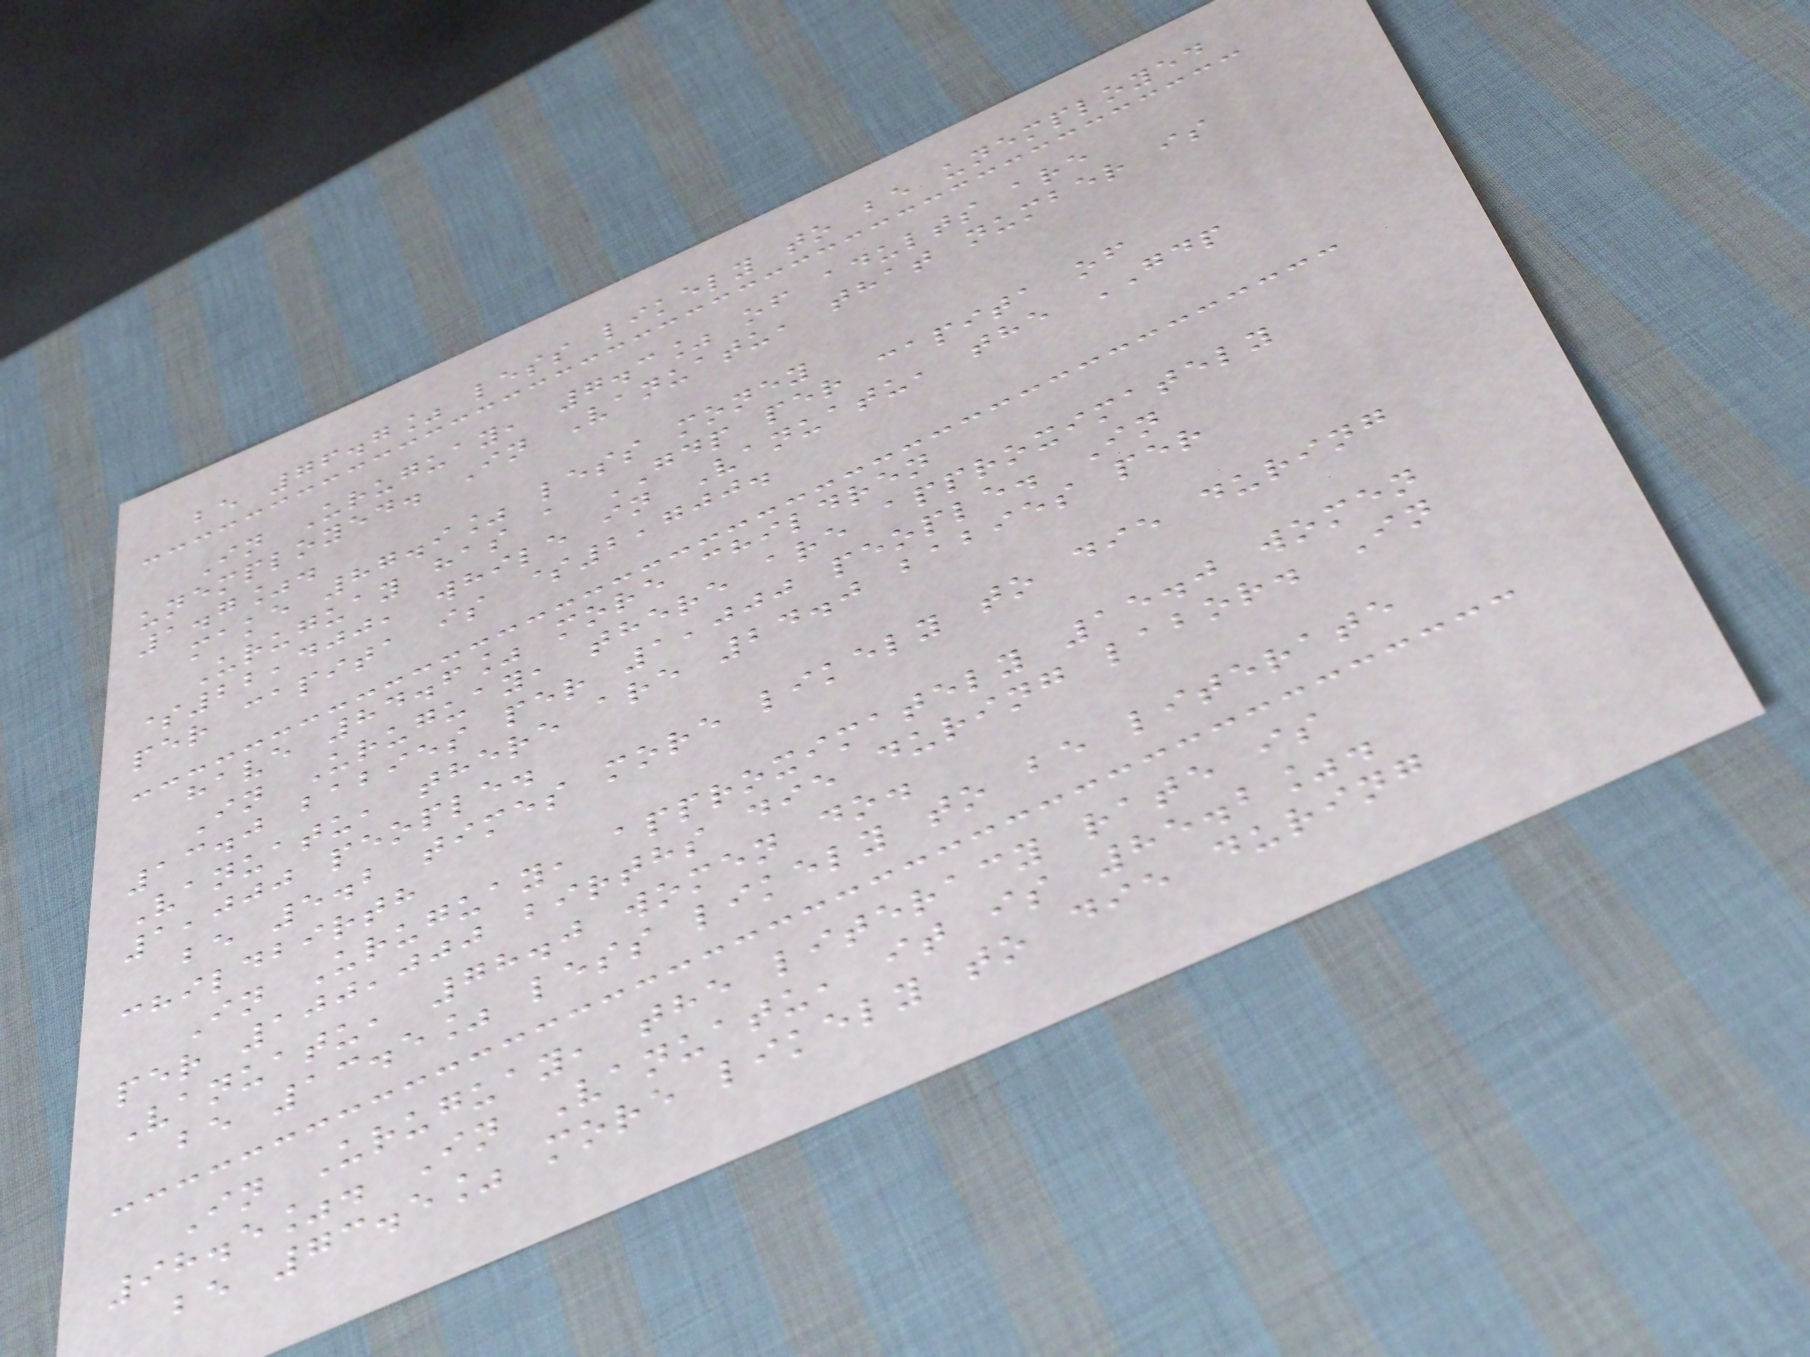be 76.7% less likely to be unemployed
In Uruguay, 7.3% of adults are
unemployed. In Vanuatu, that number is
1.7%.
make 87.9% less money
Uruguay has a GDP per capita of
$22,400, while in Vanuatu, the GDP
per capita is $2,700.
have 84.6% more children
In Uruguay, there are approximately
13.0 babies per 1,000 people. In
Vanuatu, there are 24.0 babies per
1,000 people.
be 5.2 times more likely to die during
childbirth
In Uruguay, approximately 15.0 women
per 100,000 births die during labor. In
Vanuatu, 78.0 women do.
be 13.5% less likely to be literate
In Uruguay, the literacy rate is
98.5%. In Vanuatu, it is 85.2%.
be 73.5% more likely to die during
